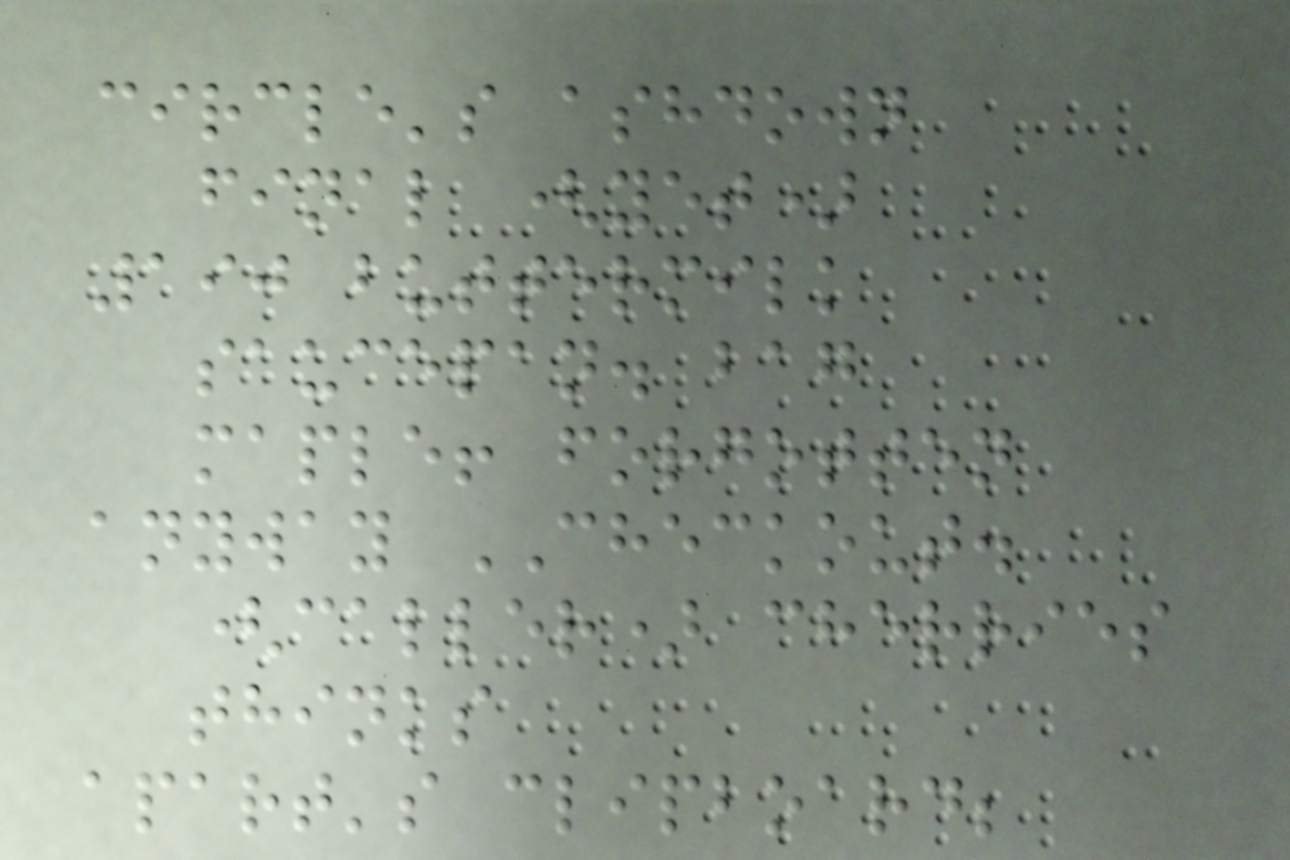circle's ashdown
final (yet)
190 buttermilk
saucepan. bag
maple! forgotten
anyway CHECKOUT.
(caller) cherries
thinks
apart's clipboard;
